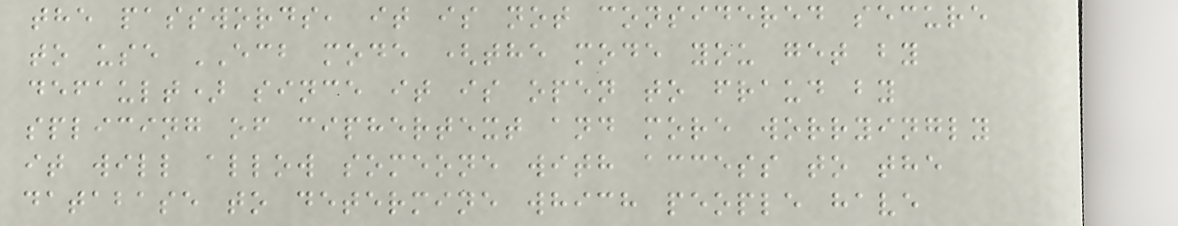the passwords, it is not considered secure
to use ECB mode (the mode you get by
default) since it is open to fraud by
splicing of ciphertext and more worryingly
it will allow someone with access to the
database to determine which people have
